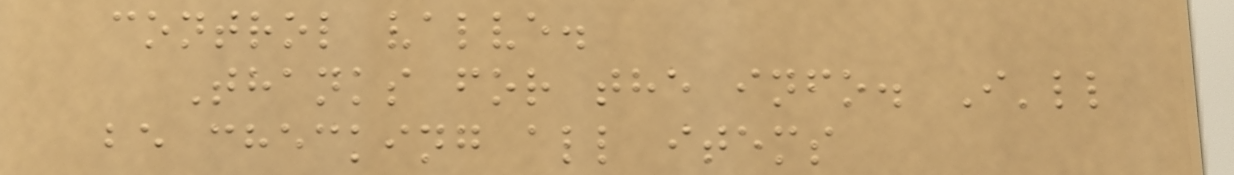control valve.
Thanks for the info. I'll
be checking all items
